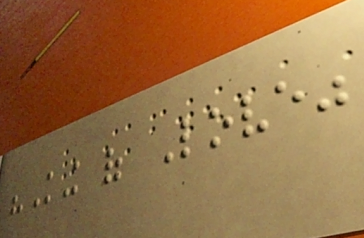"King of Love"
